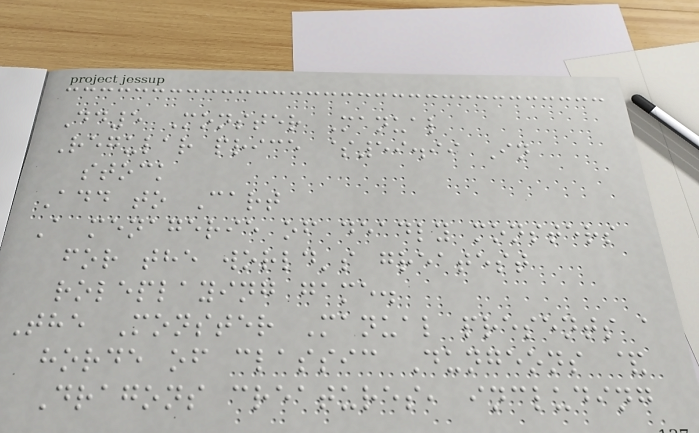Dd5 Monster Manual
Regular price $59.99 In
stock
Add to Cart
A menagerie of deadly monsters
for the world's greatest
roleplaying game.
The Monster Manual presents a
horde of classic Dungeons &
Dragons creatures, including
